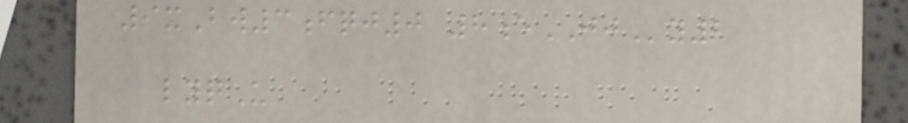9xBw3fqj0 8eJJy2
lyqU
